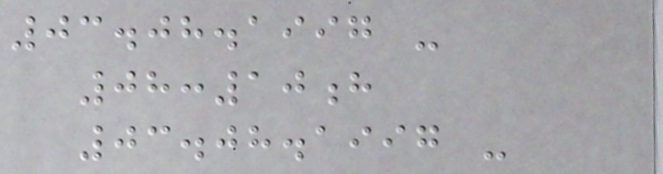03.08.1997 -
08:10h
03.08.1997 -
